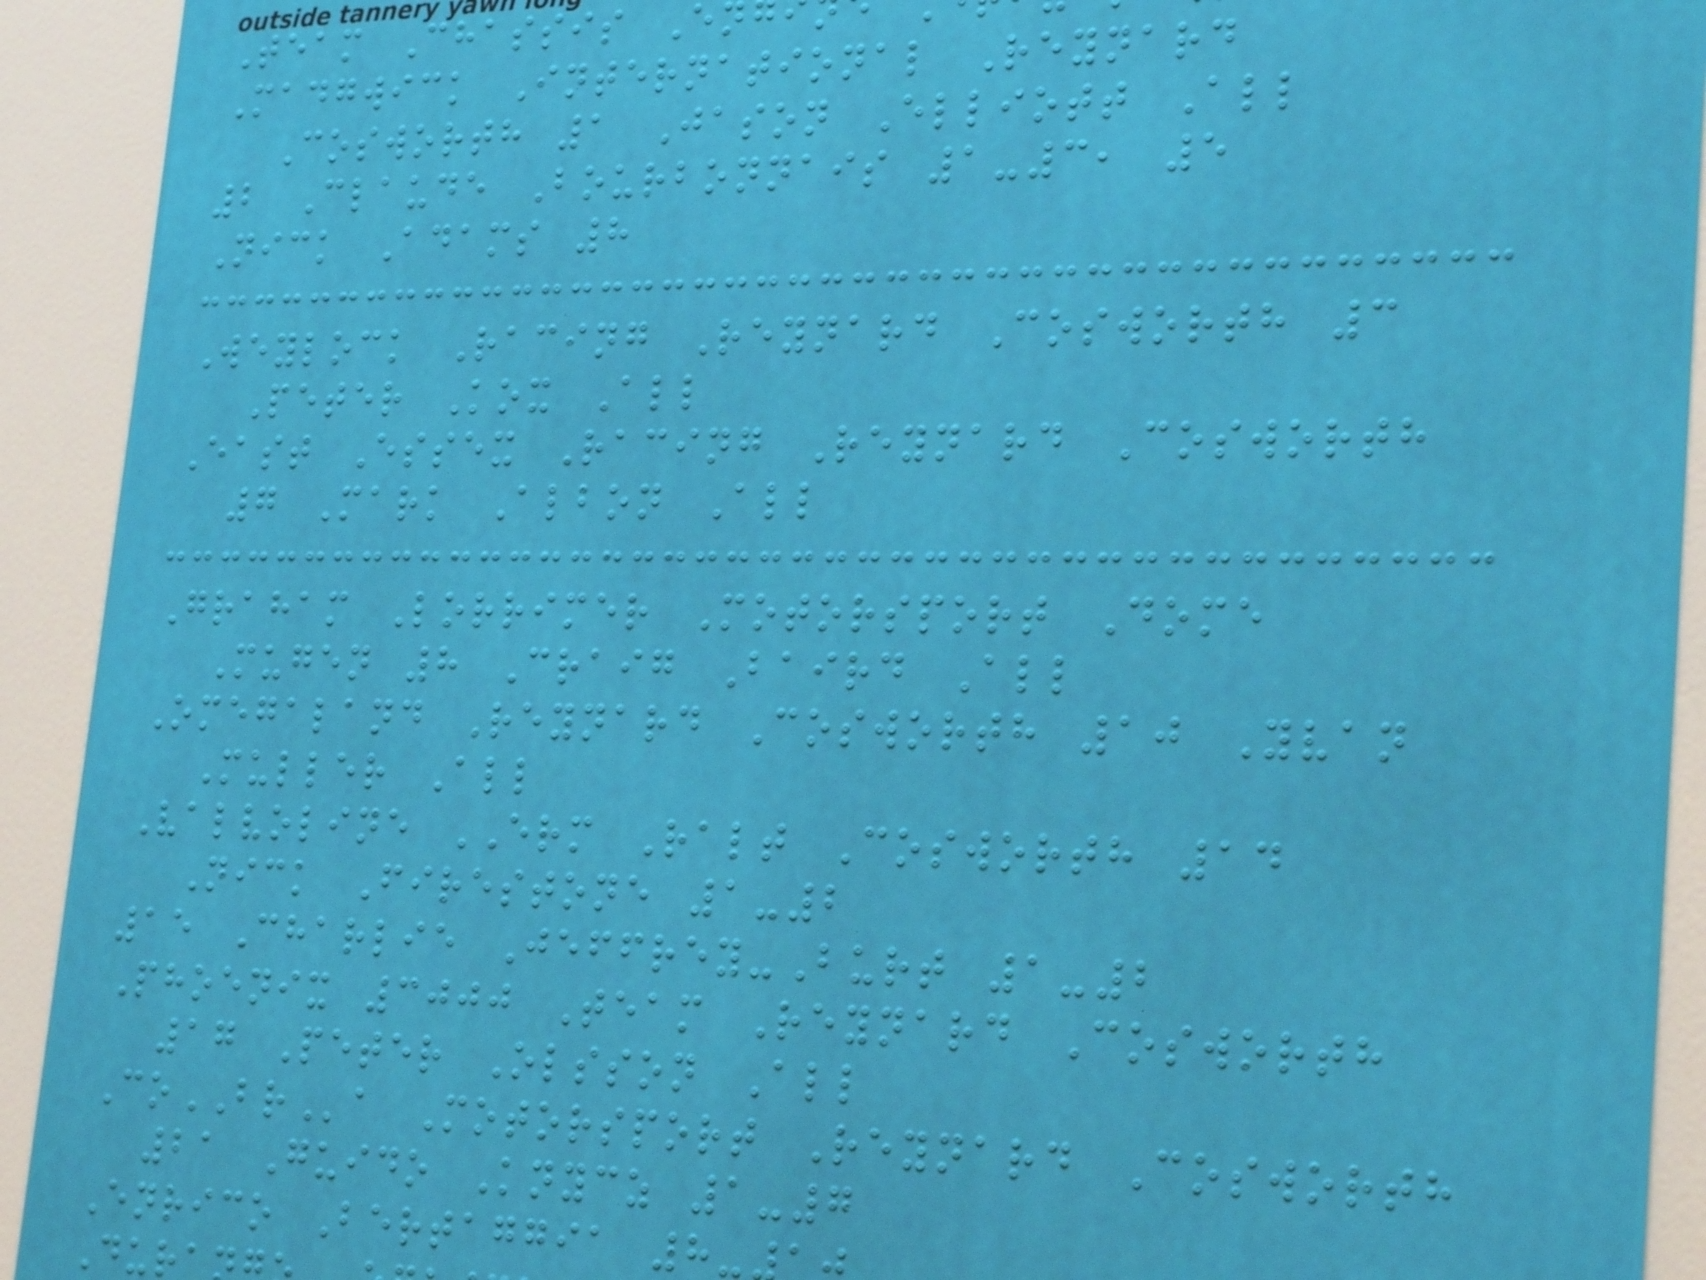Team Chassis E
Madgwick International Reynard
Cosworth 1 Jason Elliott All
2 Claude Bourbonnais 1-3, 5
Nick Adams 8
Weylock Racing Reynard Cosworth 3
Peter Kox All
East Essex Racing Reynard Cosworth
7 Mark Albon All
Graham Lorrimer Motorsport Dome
Mugen 8 Craig Baird All
Omegaland Reynard Cosworth 10 Yvan
Muller All
Valvoline ERM Ralt Cosworth 14
Nick Firestone 1-2
15 Charlie Jeffrey-Burt 1-2
Phoenix 3000 Team Reynard Cosworth
17 Peter Olsson All
CoBRa Motorsport Reynard Cosworth
21 Guido Knycz 1-7
Enrico Bertaggia 8-
